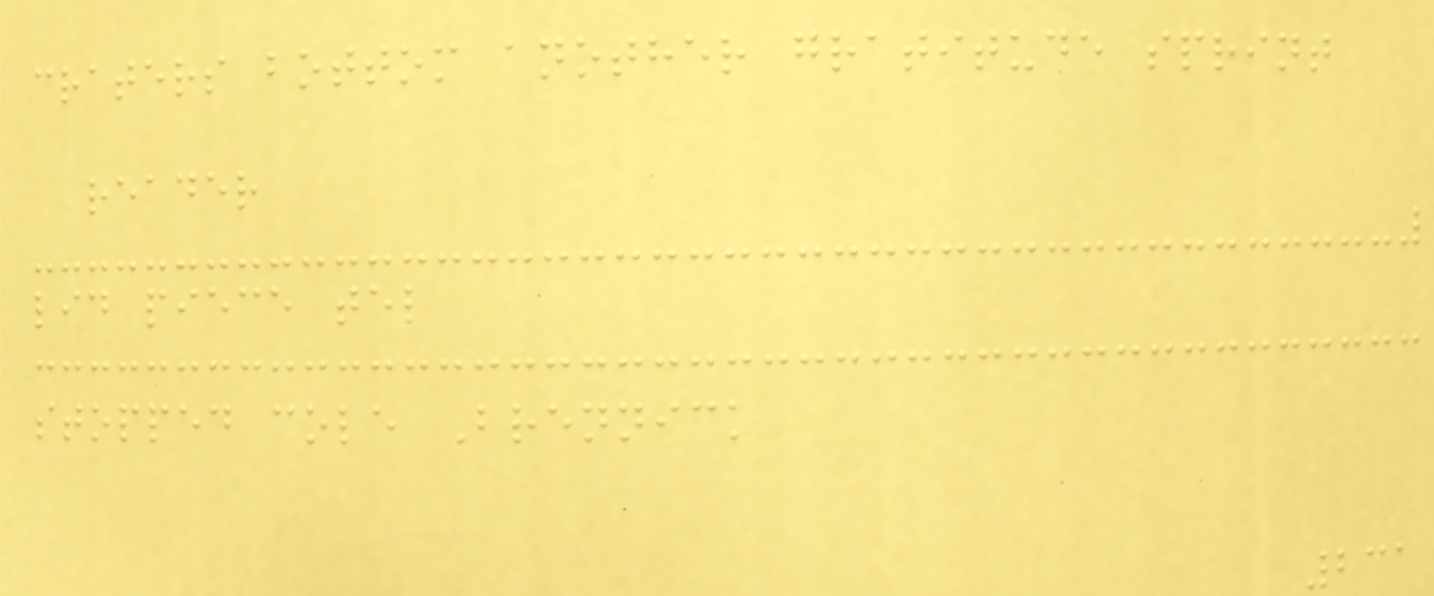craters bottom another gratitude sprint
reader
lid piece tel
stopped cole Brennick
231
